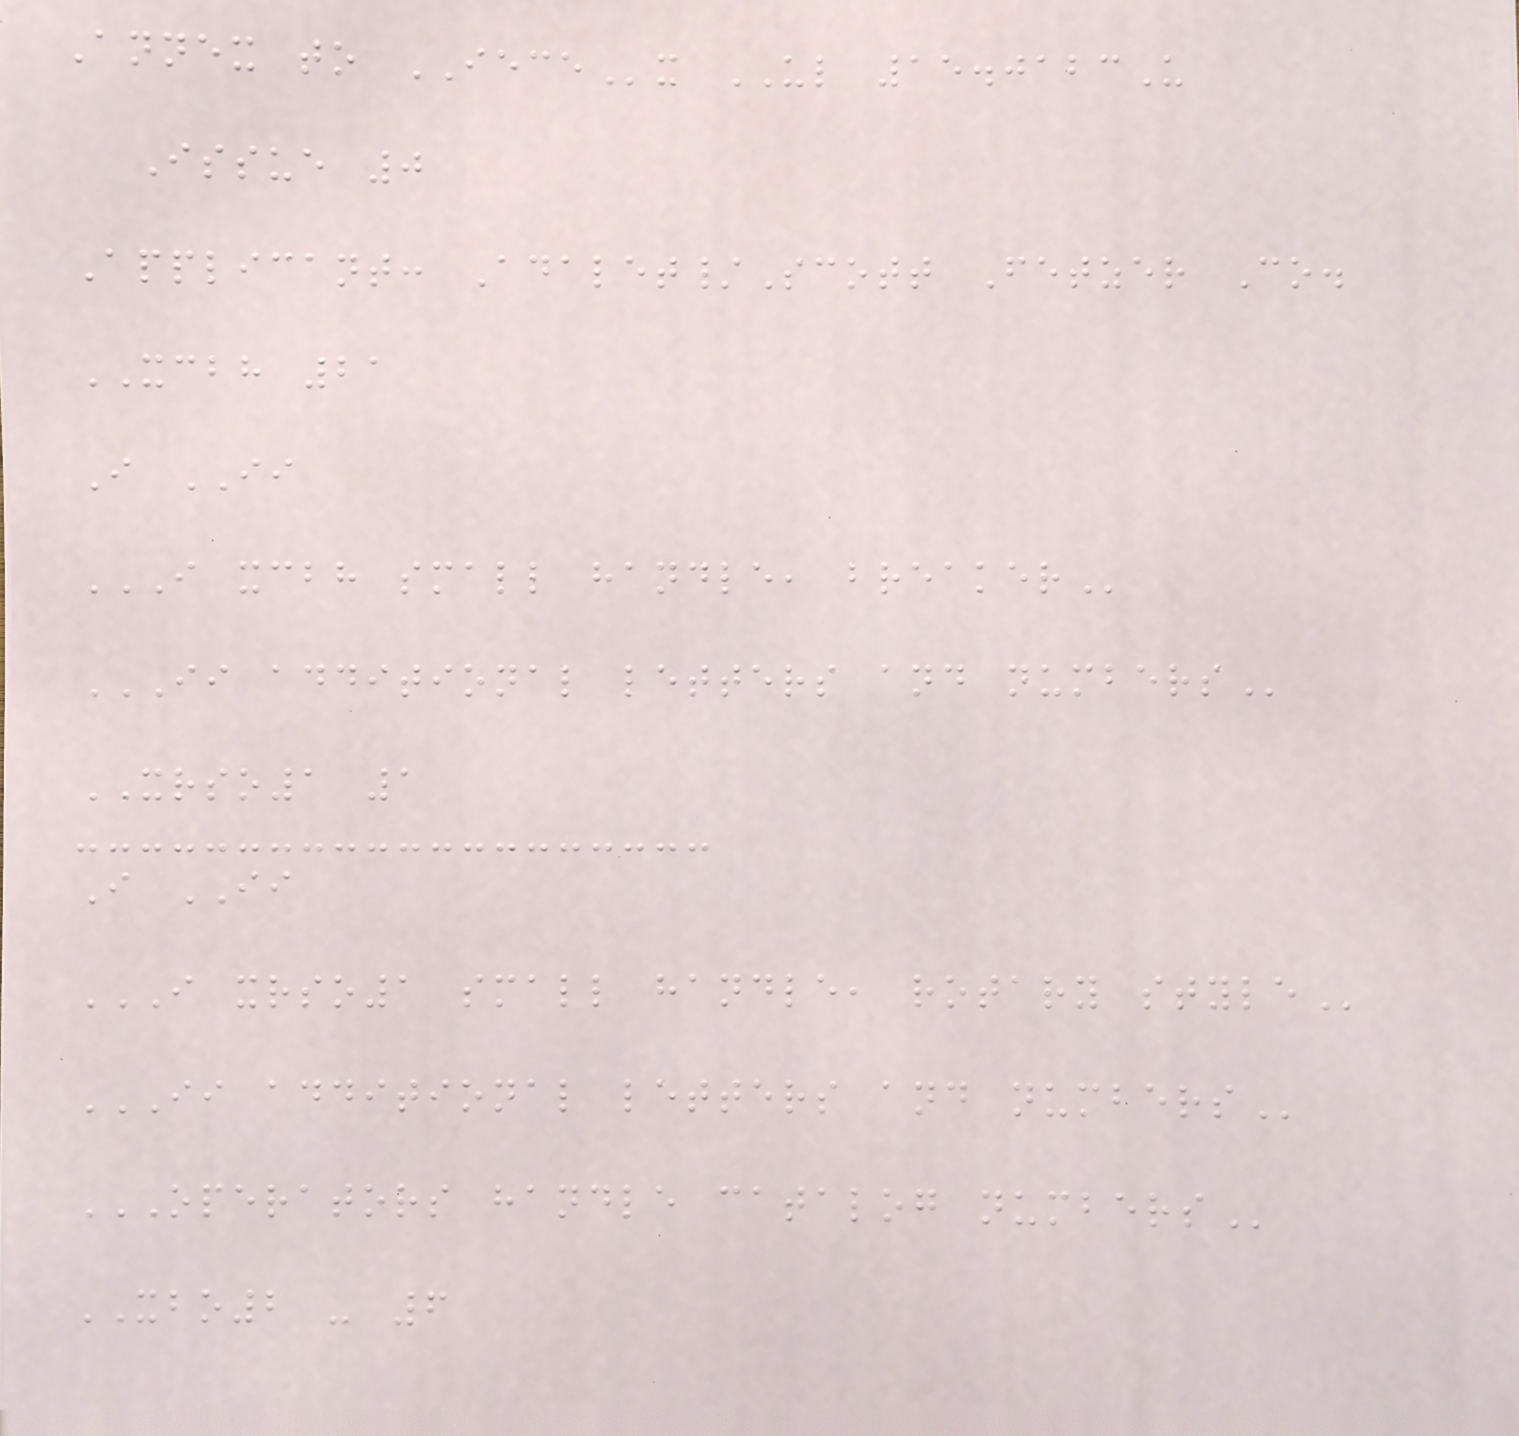Annex to IECEx UL 15.0123U
Issue 0
Applicant: Adalet/Scott Fetzer Co.
XCBH 21
I II
I XCBH SMALL HANDLE, BREAKER
II ADDITIONAL LETTERS AND NUMBERS
XRSO1 1
I II
I XRSO1 SMALL HANDLE, ROTARY STYLE
II ADDITIONAL LETTERS AND NUMBERS
OPERATORS HANDLE CATALOG NUMBERS
XBO2 - 6
